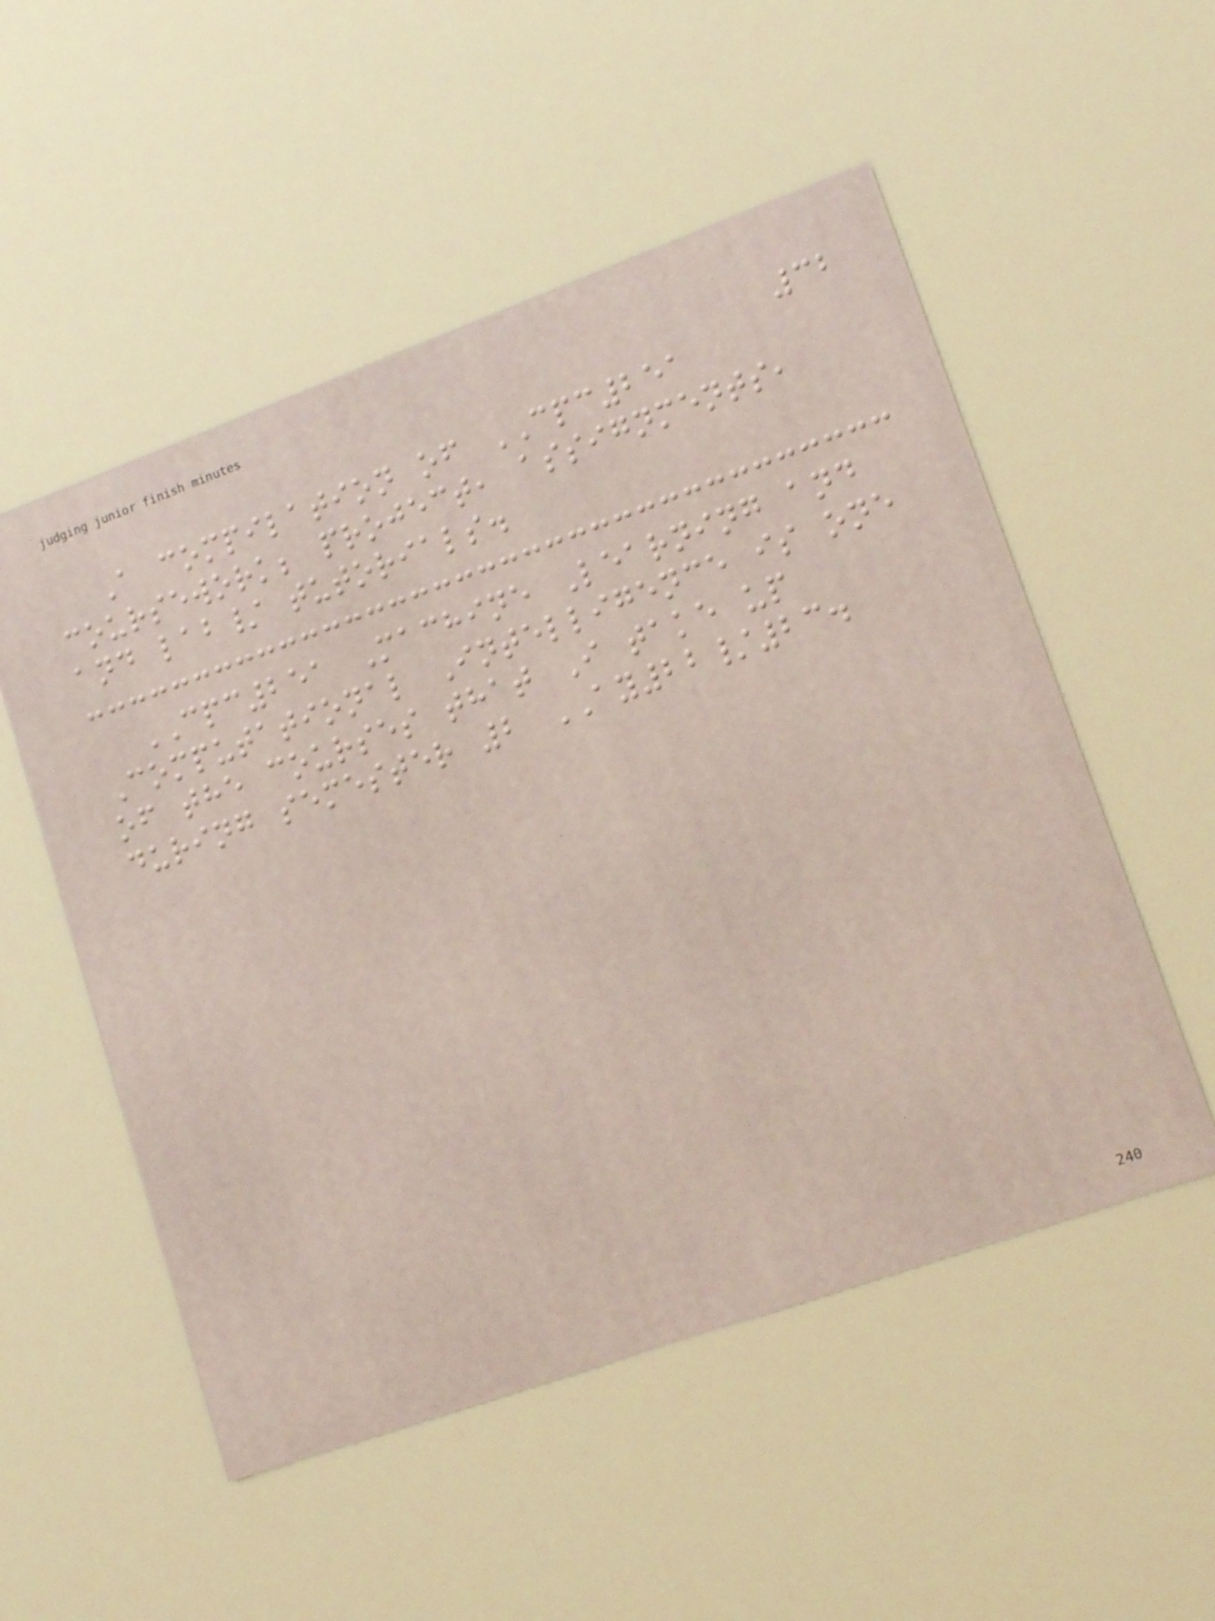32
A compilation of CPC251
coursework; project, assignments,
and lab/ tutorials.
CPC251 Machine Learning and
Computational Intelligence is one
of the courses that I take up
during semester 2 AY22/23.
